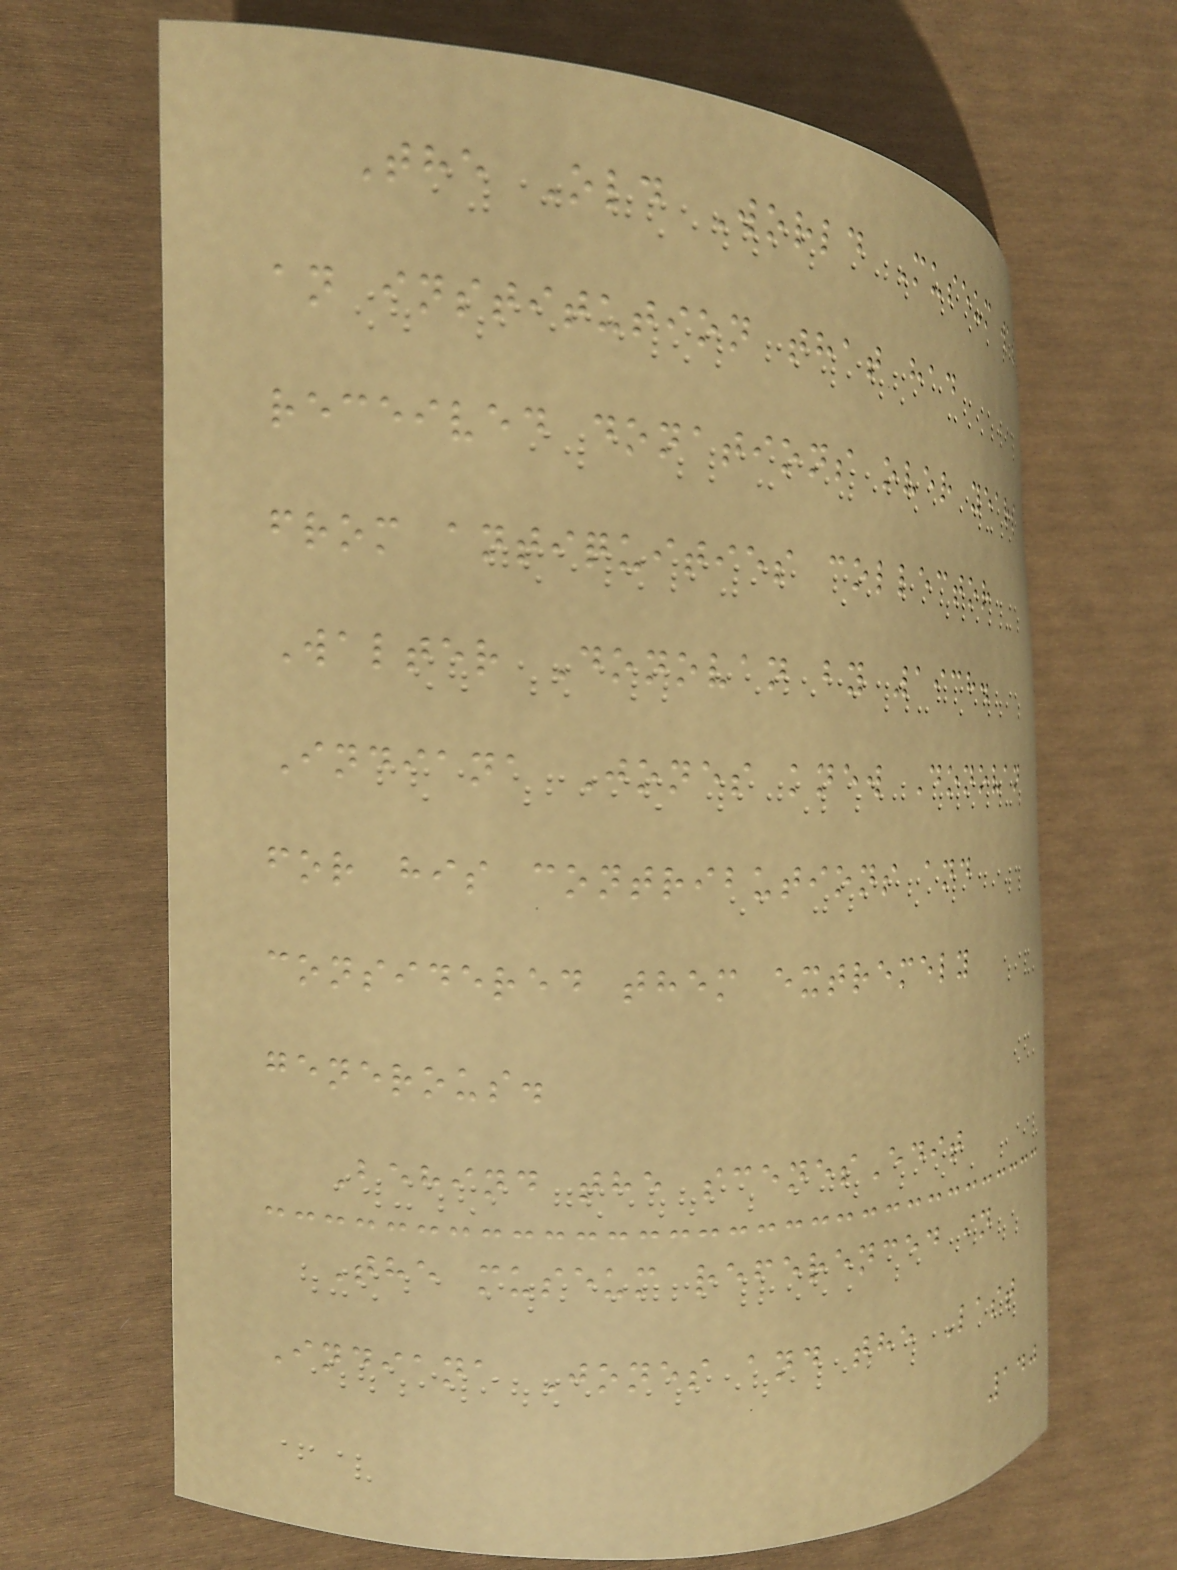The Old World Museum was
an institution that had
received donations over years
from antiquities collector
Walter Donovan by 1938.
Indiana Jones knew Donovan
for his contributions and
considered them extremely
generous.
Behind the scenesEdit
The museum referenced in
Indiana Jones and the Last
140
